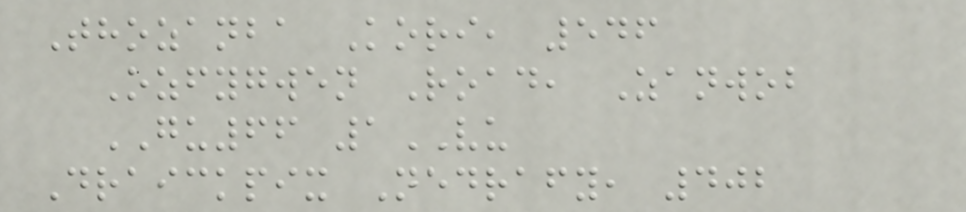Thozanba Kori, 546
Ozfygwen Road, Zanwob
GU66 1VU
Draickpix Nedrafy, 402
